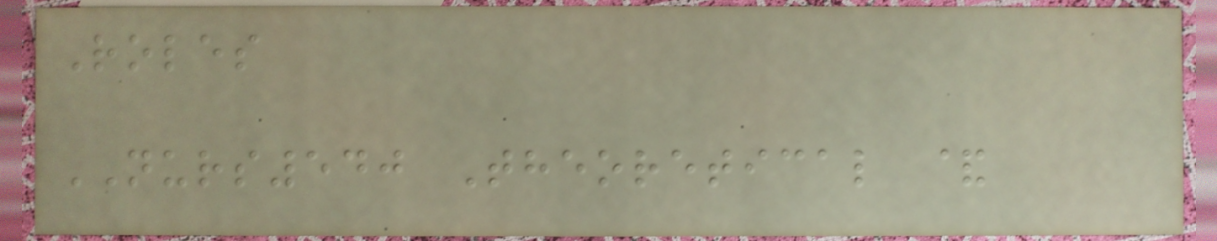Roles
NURS540 Theoretical &
